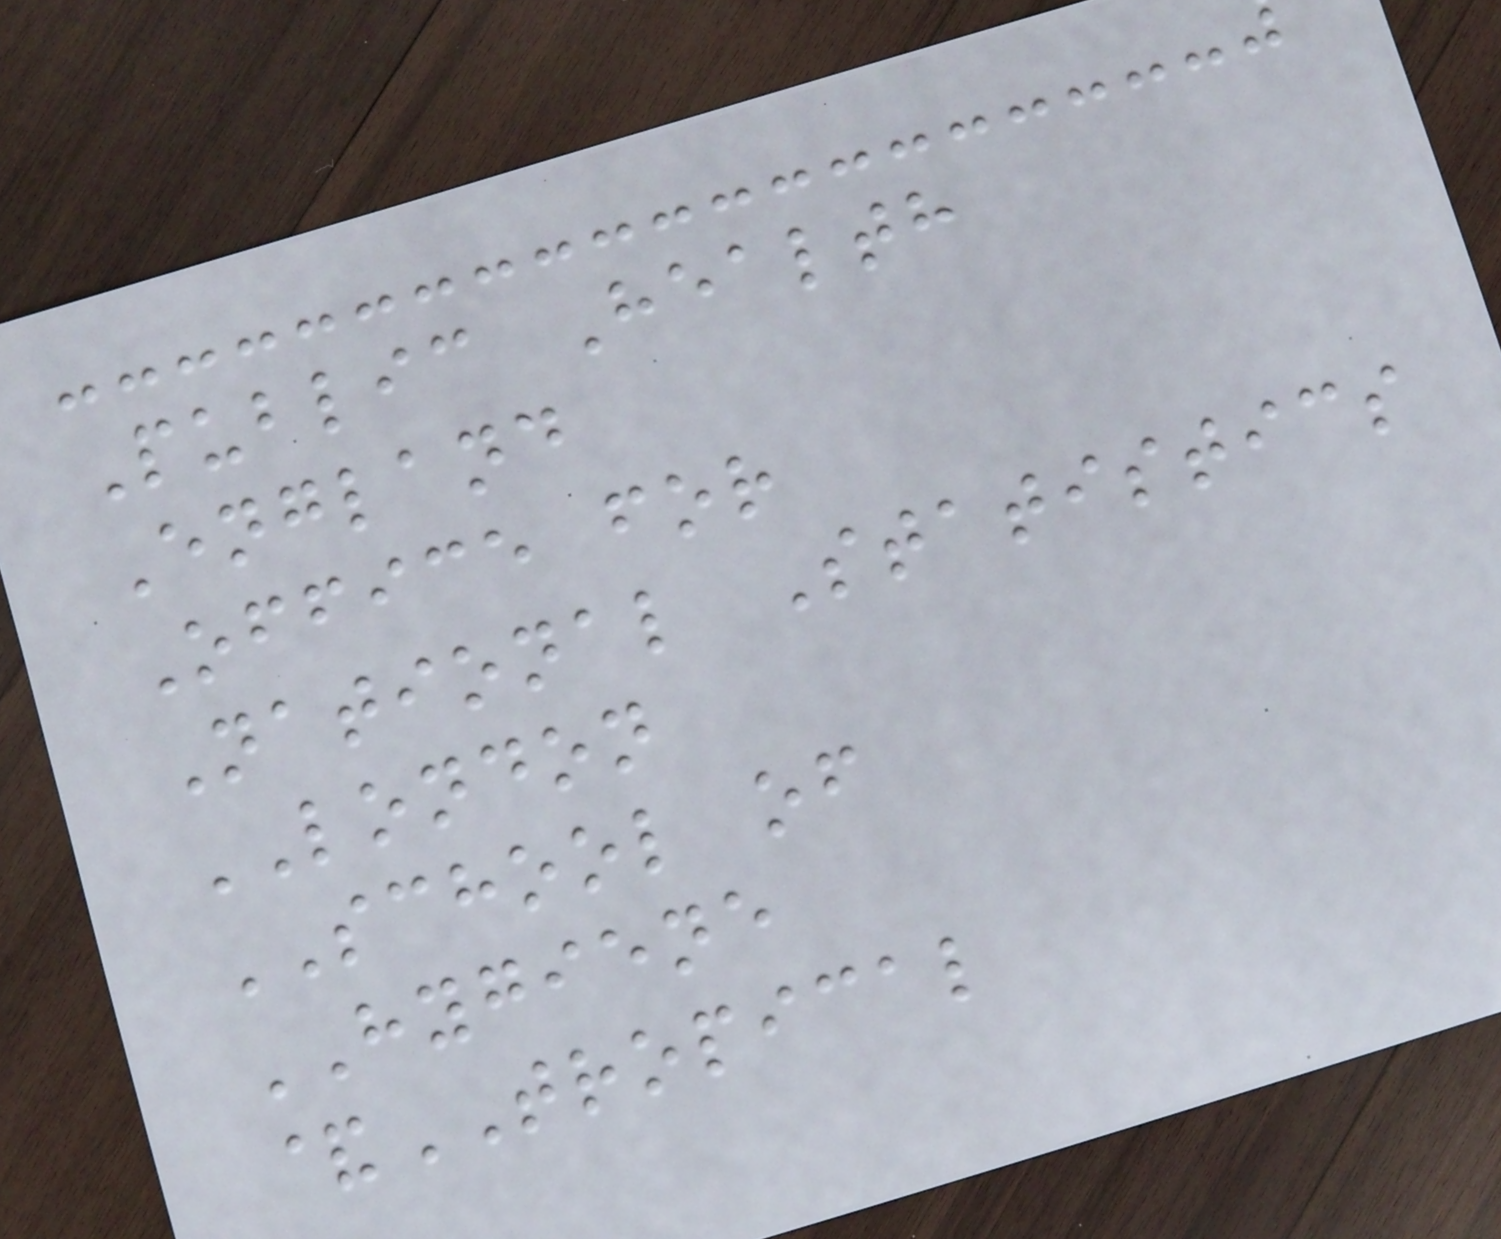Public Health
England
Office for
National Statistics
LONDON
SCHOOL of
HYGIENE
&TROPICAL
